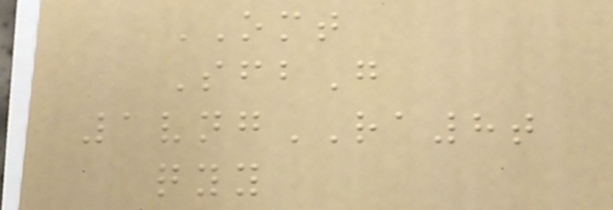OMT
SfbG
1vngRA8t
qyy
